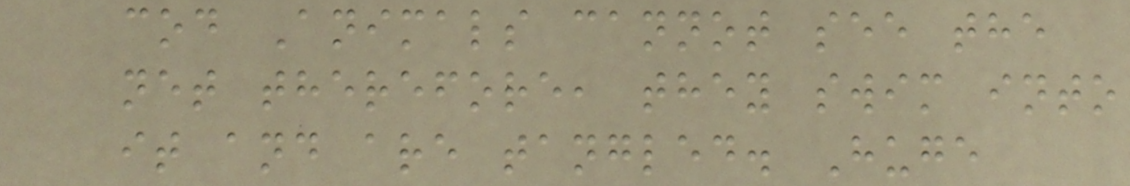cod Animals cannot see the
net therefore, they swim into
it and are tangled. Huge
